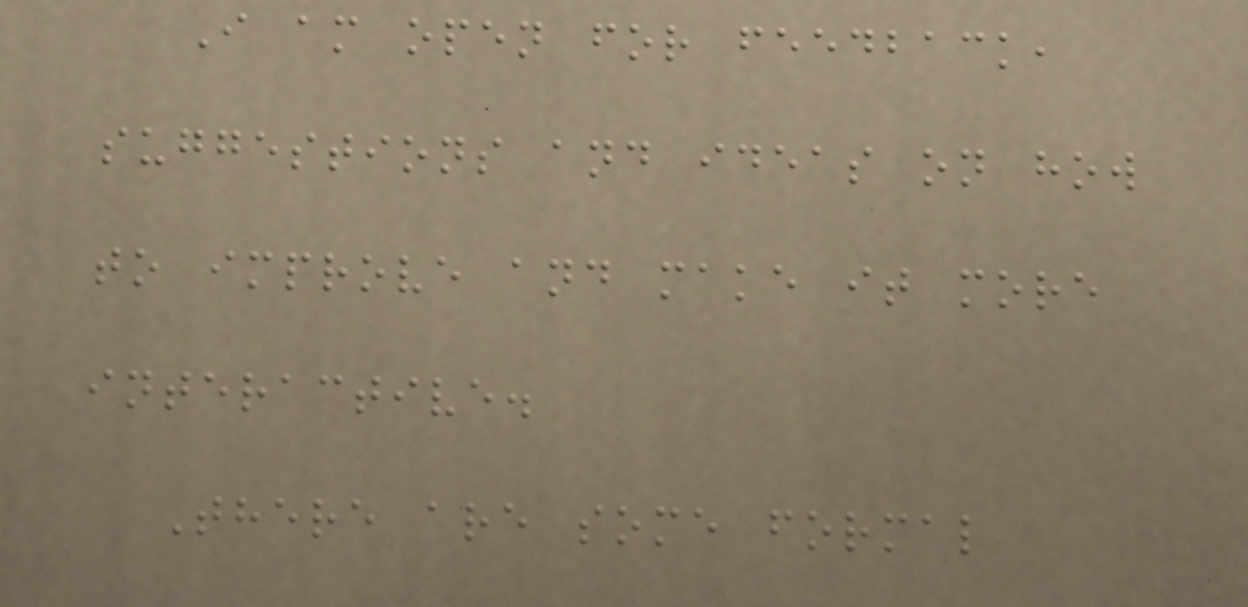I am open for feedback,
suggestions and ideas on how
to improve and make it more
interactive.
There are some formal
